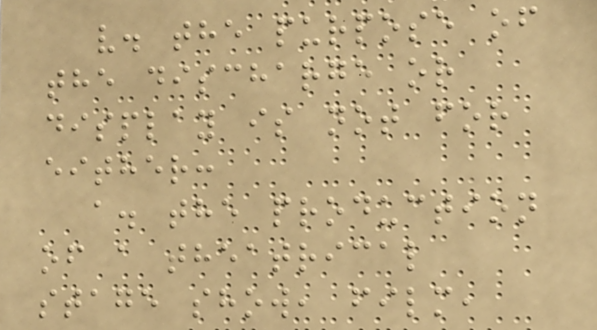v. the purpose of
the discharge or
display is not for
either:
a. the production
of a theatrical
stage show, film,
